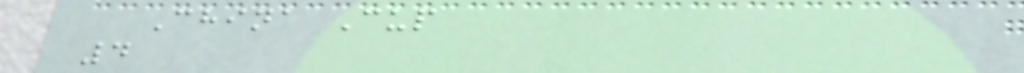China Cup
4
